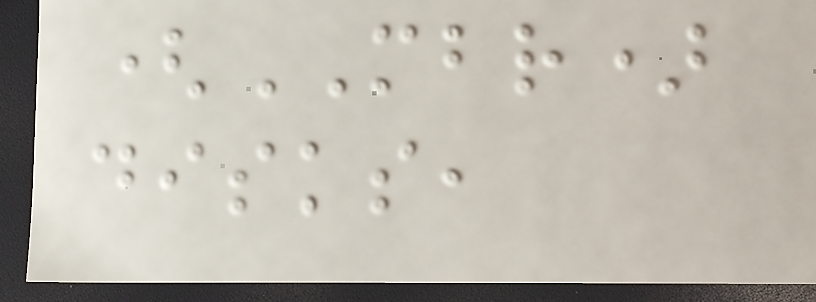(MBR)
disks,
